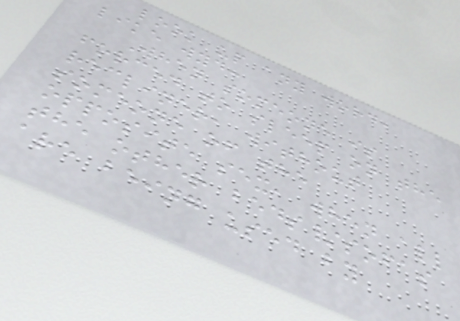look up any word,
like wyd:
When someone is
forced to sleep on the
recliner, without
someone of the
opposite sex, when all
the other beds/sofas
are being used by
